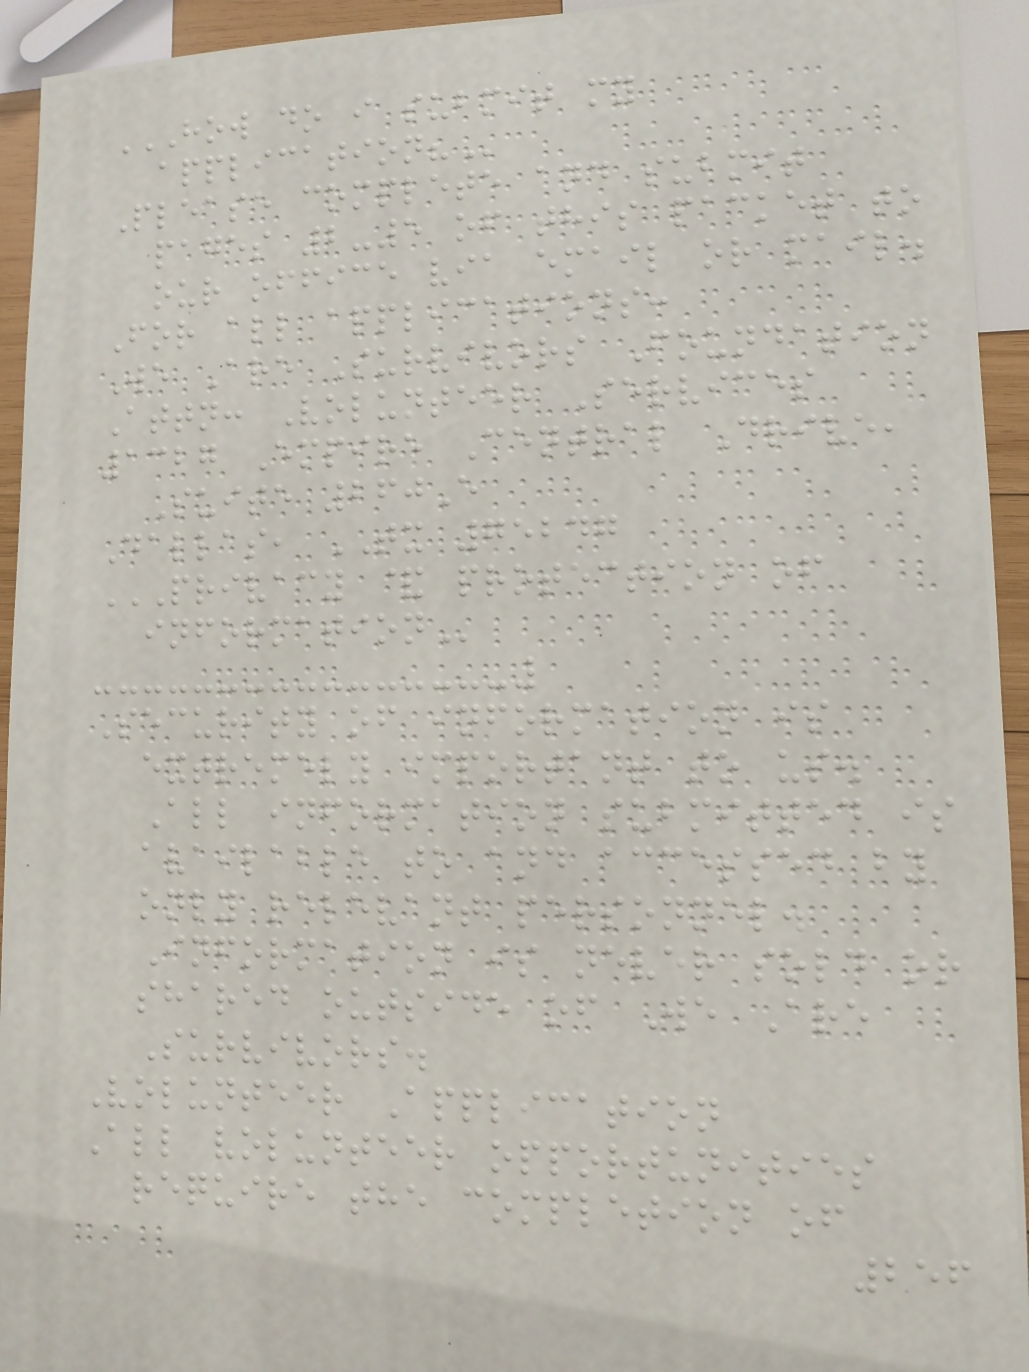HOW DO I SUBMIT MY
APPLICATION?
Please complete and submit
pages 2-5 of this packet to
our office via email or mail.
For all applications:
We Are Survivors Foundation
Attn: Volunteer Services
1327 Empire Central Drive,
Suite 260E
Dallas, TX 75247
PRIVACY & PROTECTION OF
INFORMATION
Security of information is
extremely important to us.
All information submitted is
available to and accessed by
only relevant personnel.
Information is never sold or
shared outside of We Are
Survivors.
Volunteer Application
All volunteer opportunities
require the completion of
256
